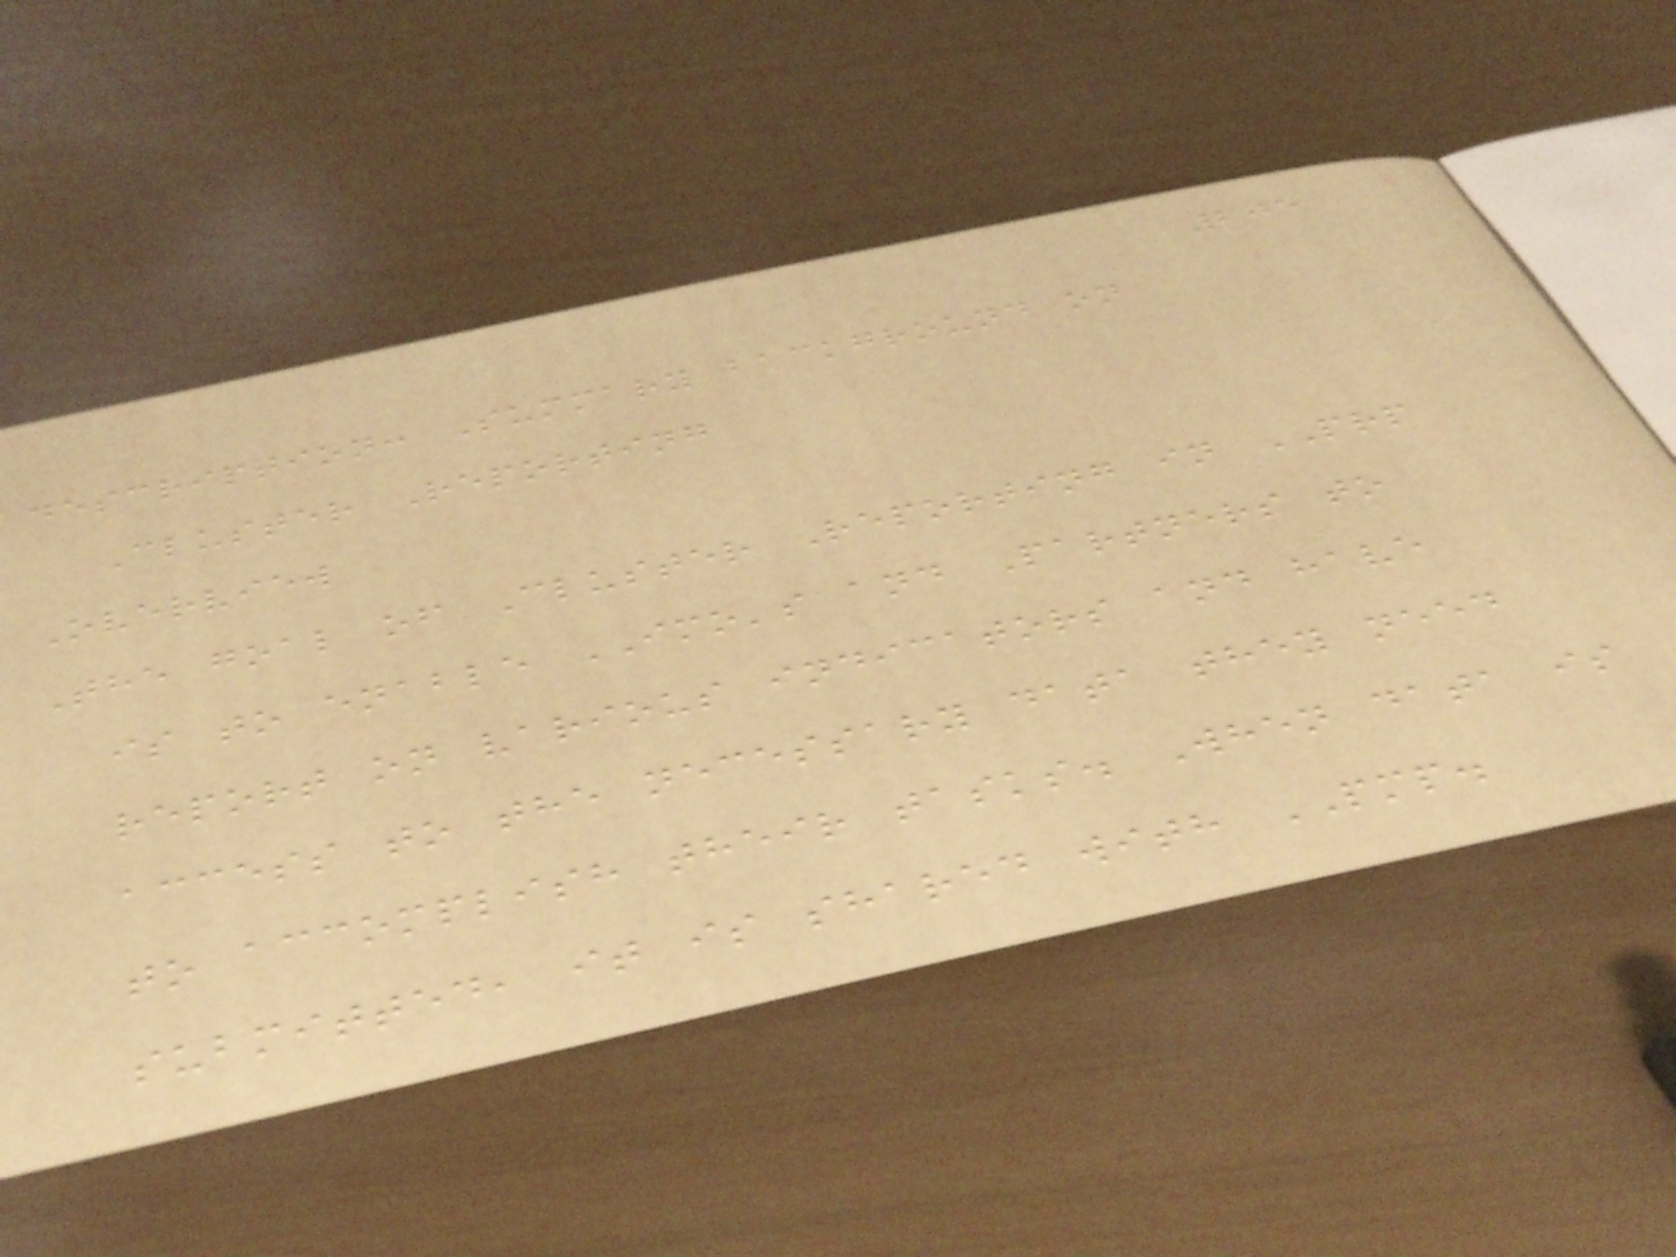205
description: Summary background on
Cluster Reporting
Overview
The goal of Cluster Reporting in PRP
is to enable IMO's and Partners to
report on various indicators and have
access to the necessary data they need
to accomplish their tasks. When data is
submitted, it is shared with PMP.
